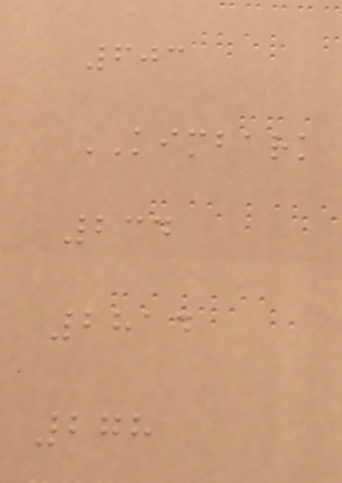603
KIMBARK
234
2814
278
